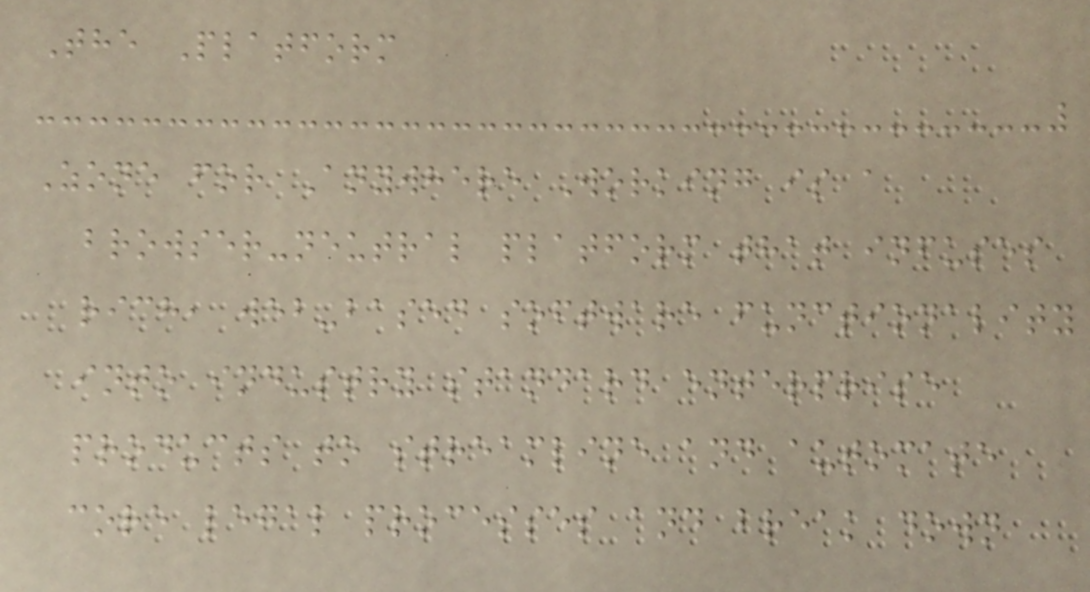The Platform
Zone for Anywhere Working is a
browser-neutral platform that infuses
rich, web-based software functionality
into industry standard enterprise
products to streamline and automate
core legal processes and break down
